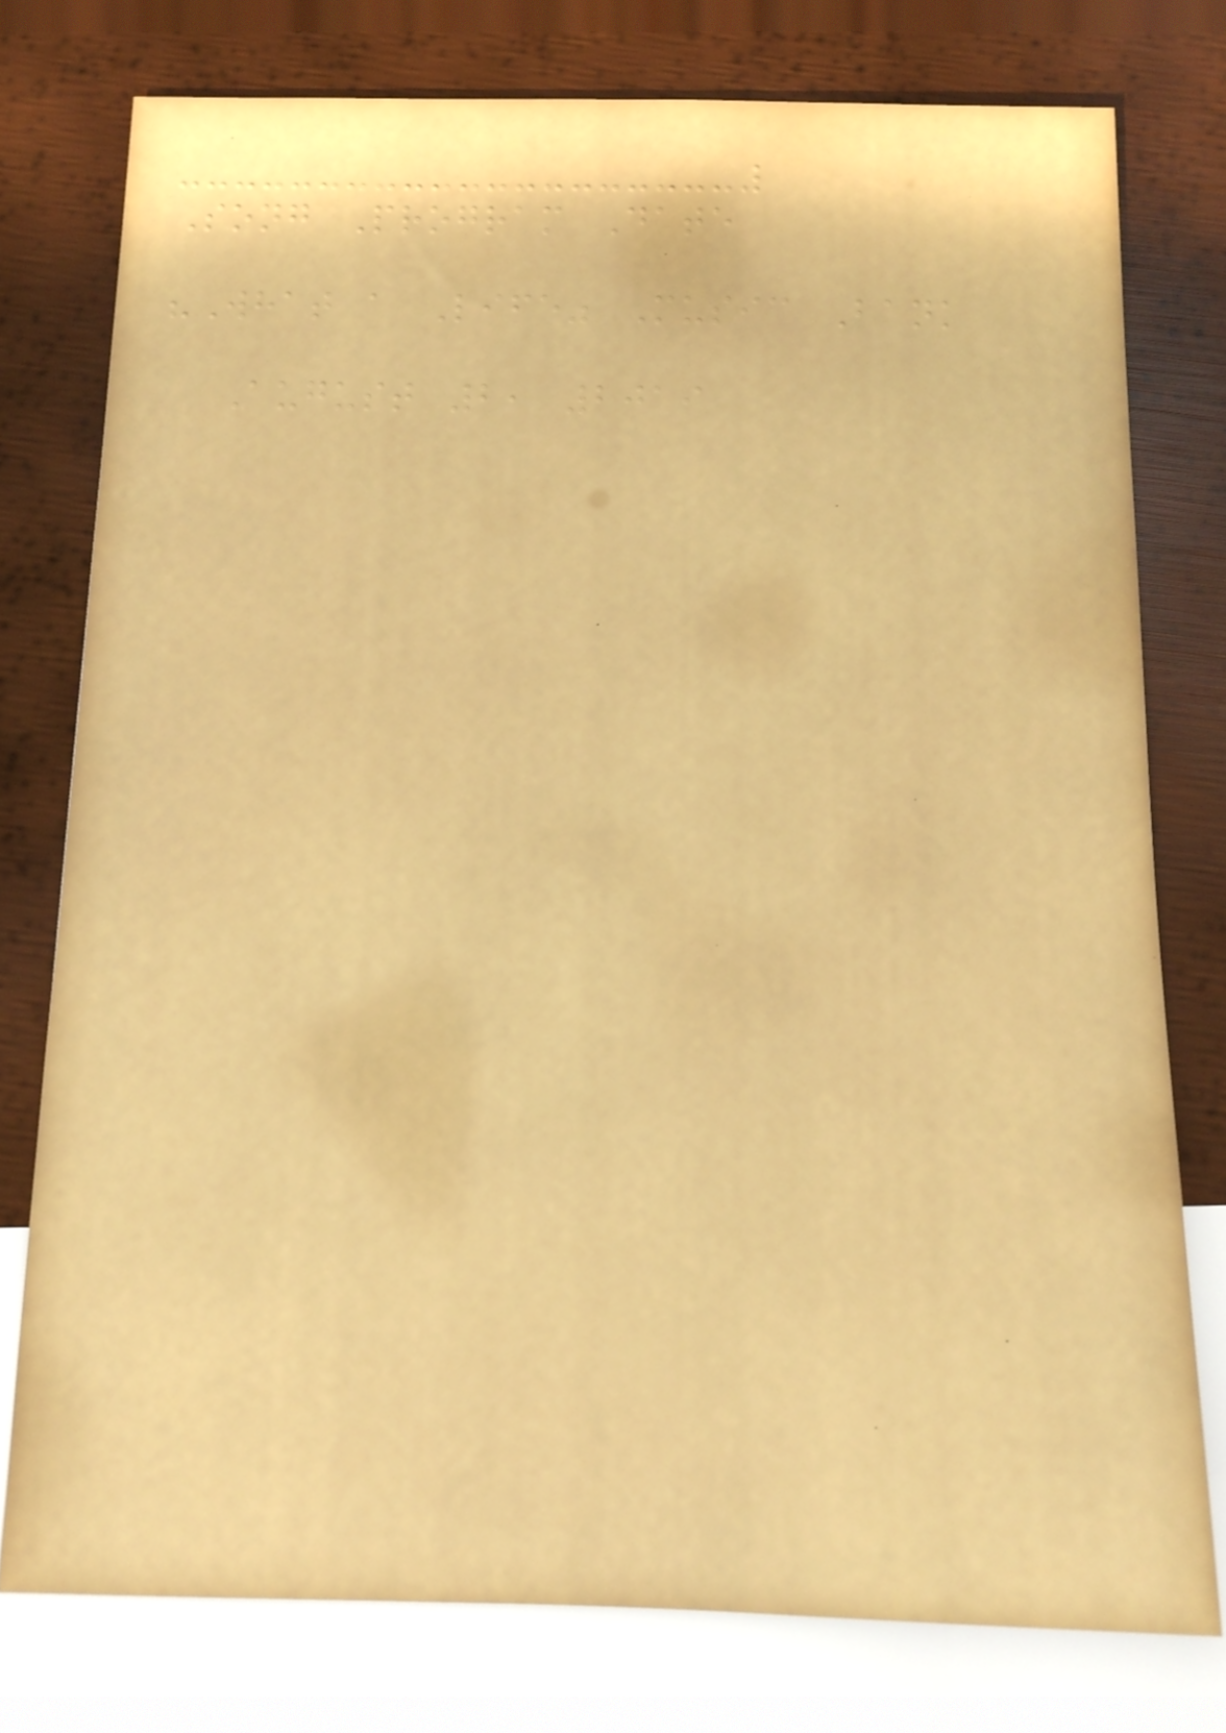Song Program Date
"What a Life" Music Bank
August 2, 2019
